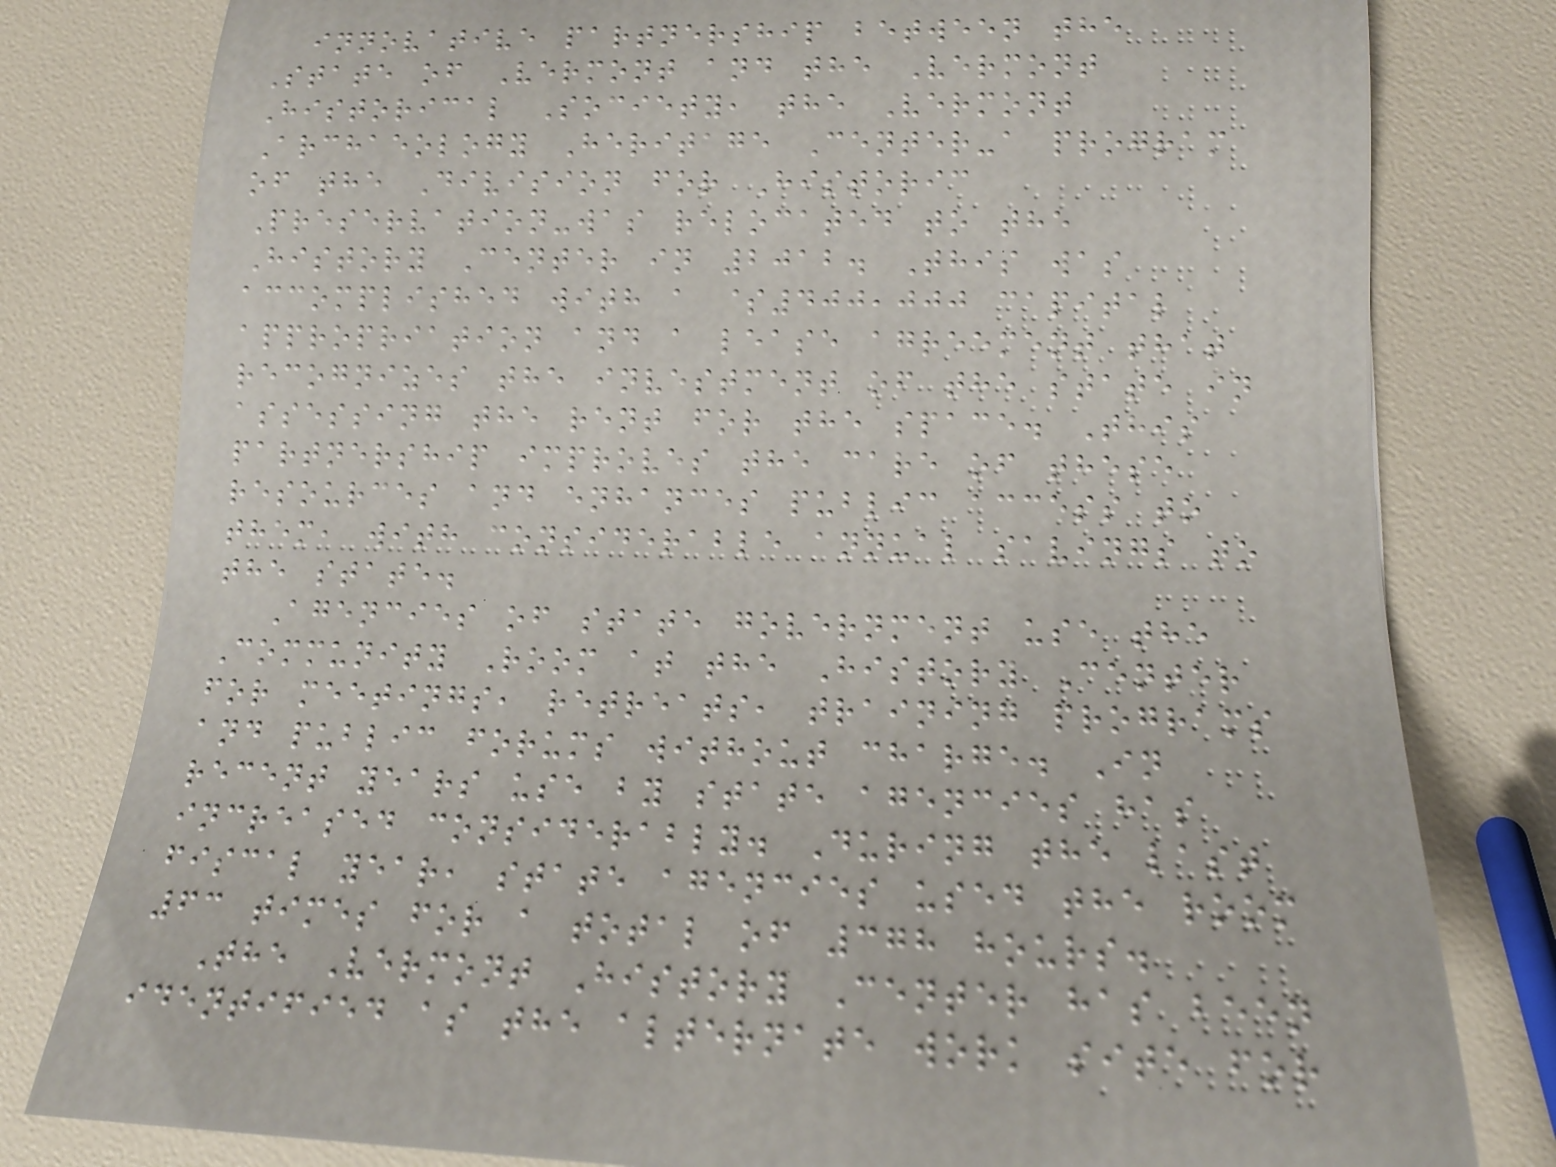innovative partnership between the
State of Vermont and the Vermont
Historical Society, the Vermont
Archaeology Heritage Center-a program
of the Division for Historic
Preservation-was relocated to the
History Center in 2012. This was
accomplished with a $400,000 capital
appropriation and a lease agreement that
recognizes the investment of the state in
assessing the rent for the space. This
partnership improves the care of these
resources and enhances public access to
them, with considerable annual savings to
the state.
Agencies of state government use the
Community Room at the History Center
for meetings, retreats, training programs
and public forums without charge. In
recent years use by state agencies has
increased considerably. During the last
fiscal year, state agencies used the room
63 times for a total of 378 hours.
The Vermont History Center has been
identified as the alternate work site for
